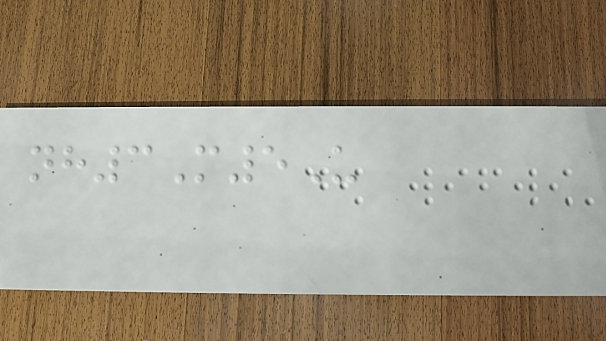nh3M5U
